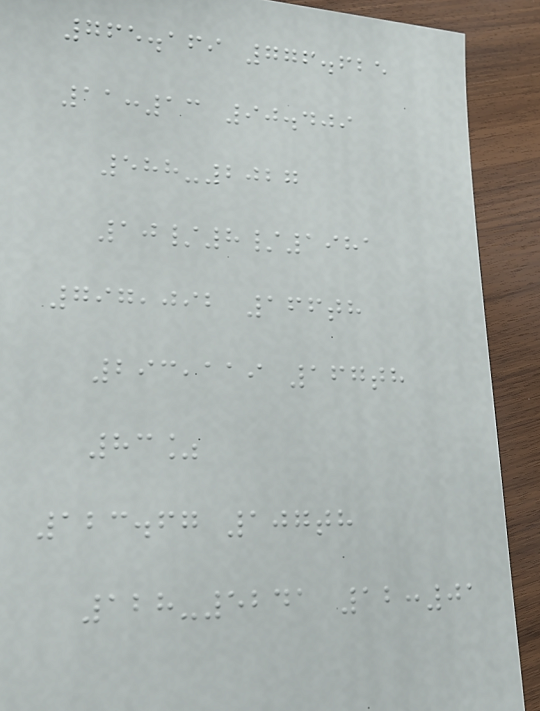765.169 776.625
11:13 90.409
588-2027
10/8/1981
797,092 166th
293,119 167th
83%
123.67 107th
128-5241 12:01
